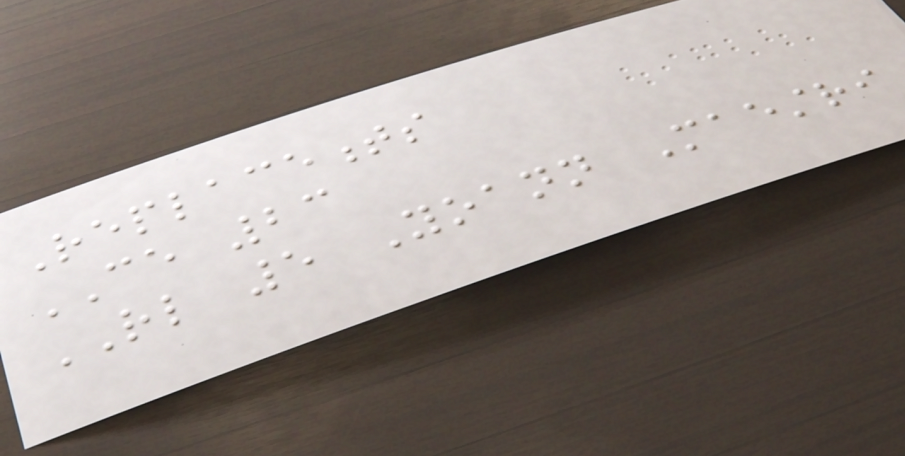Replacements
CE 23
RL 5 Yoann Maestri
